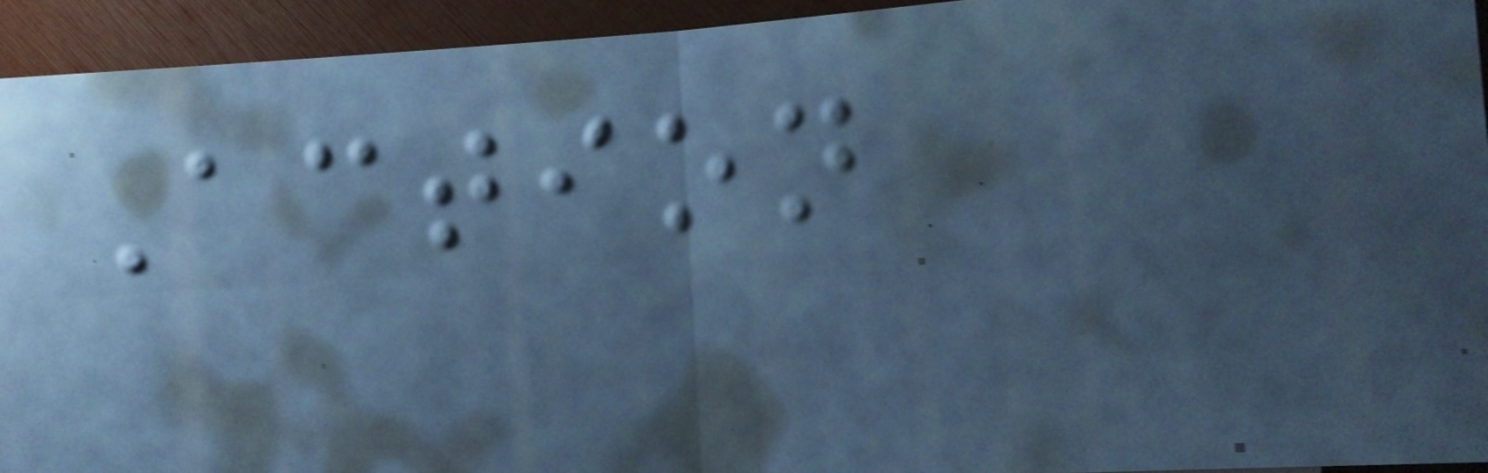Action
